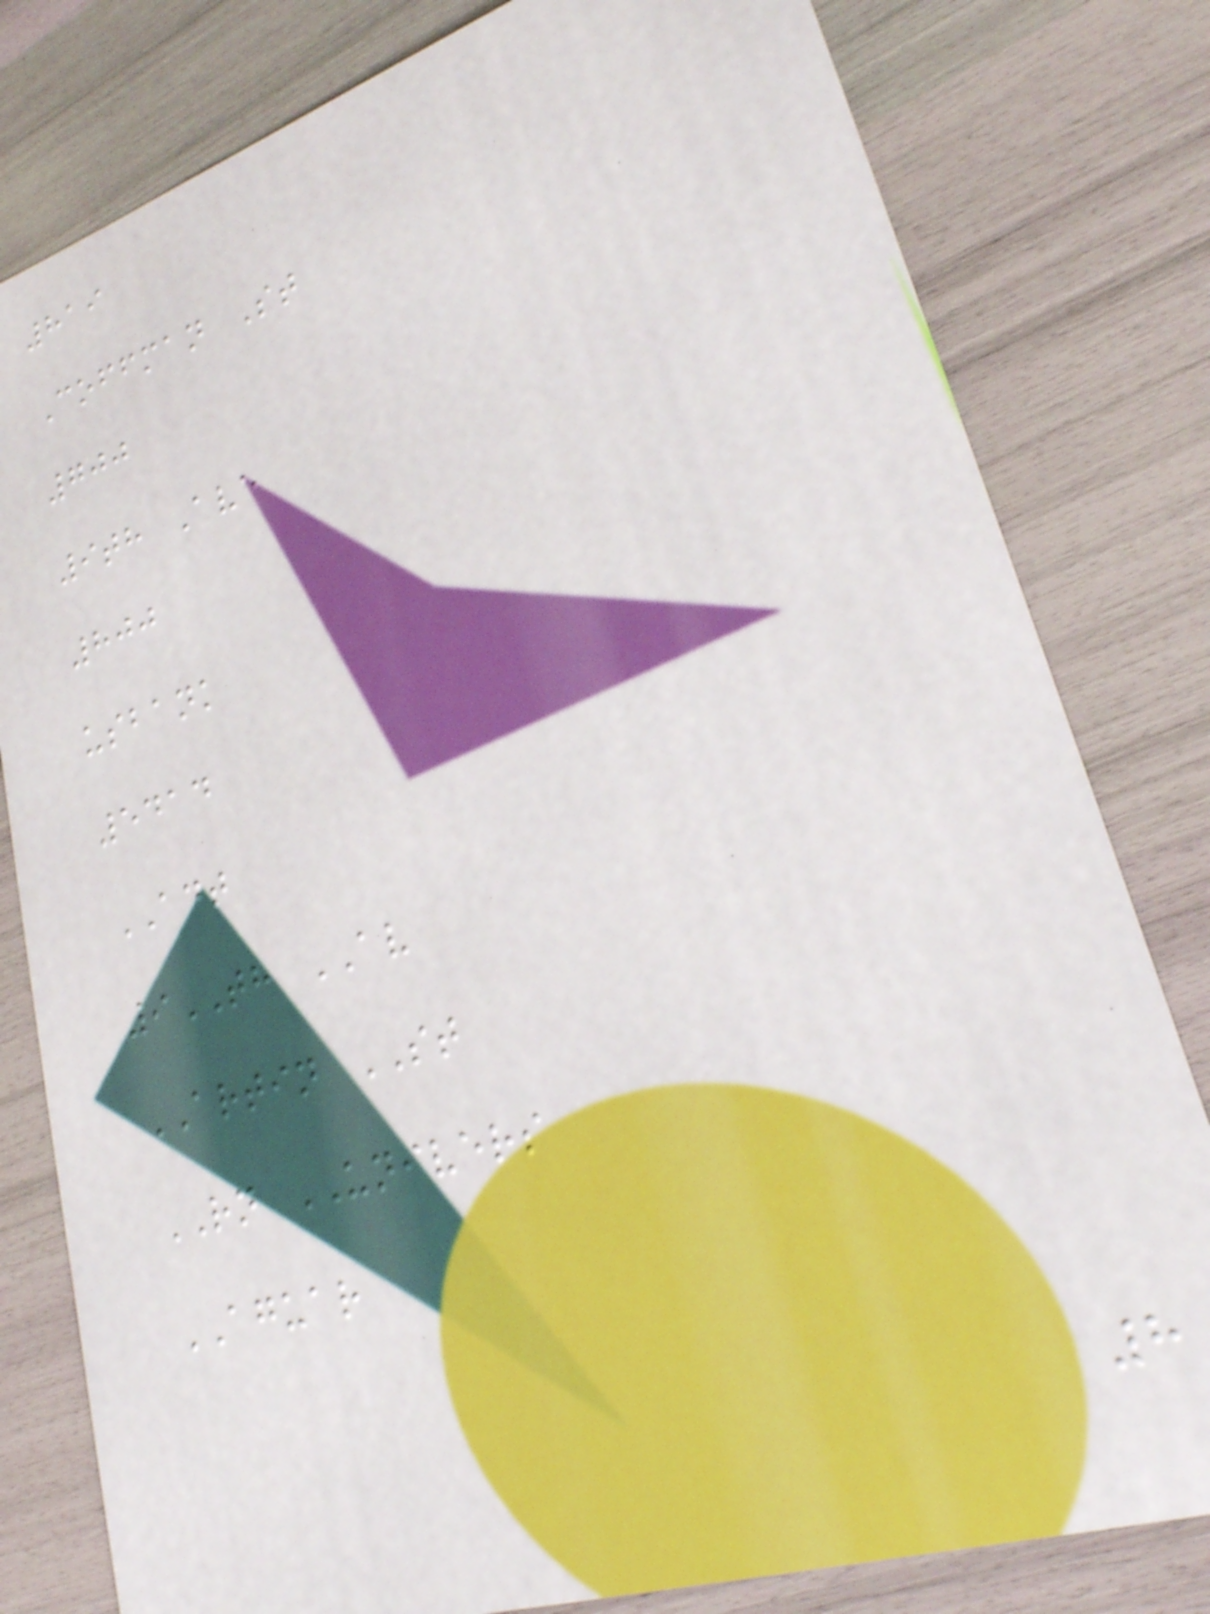819
Coffman St
700
9th Ave
800
usbank
5414
ADT
9TH AV
ARTIN ST
RN UNIVERS
AGUAR
8
